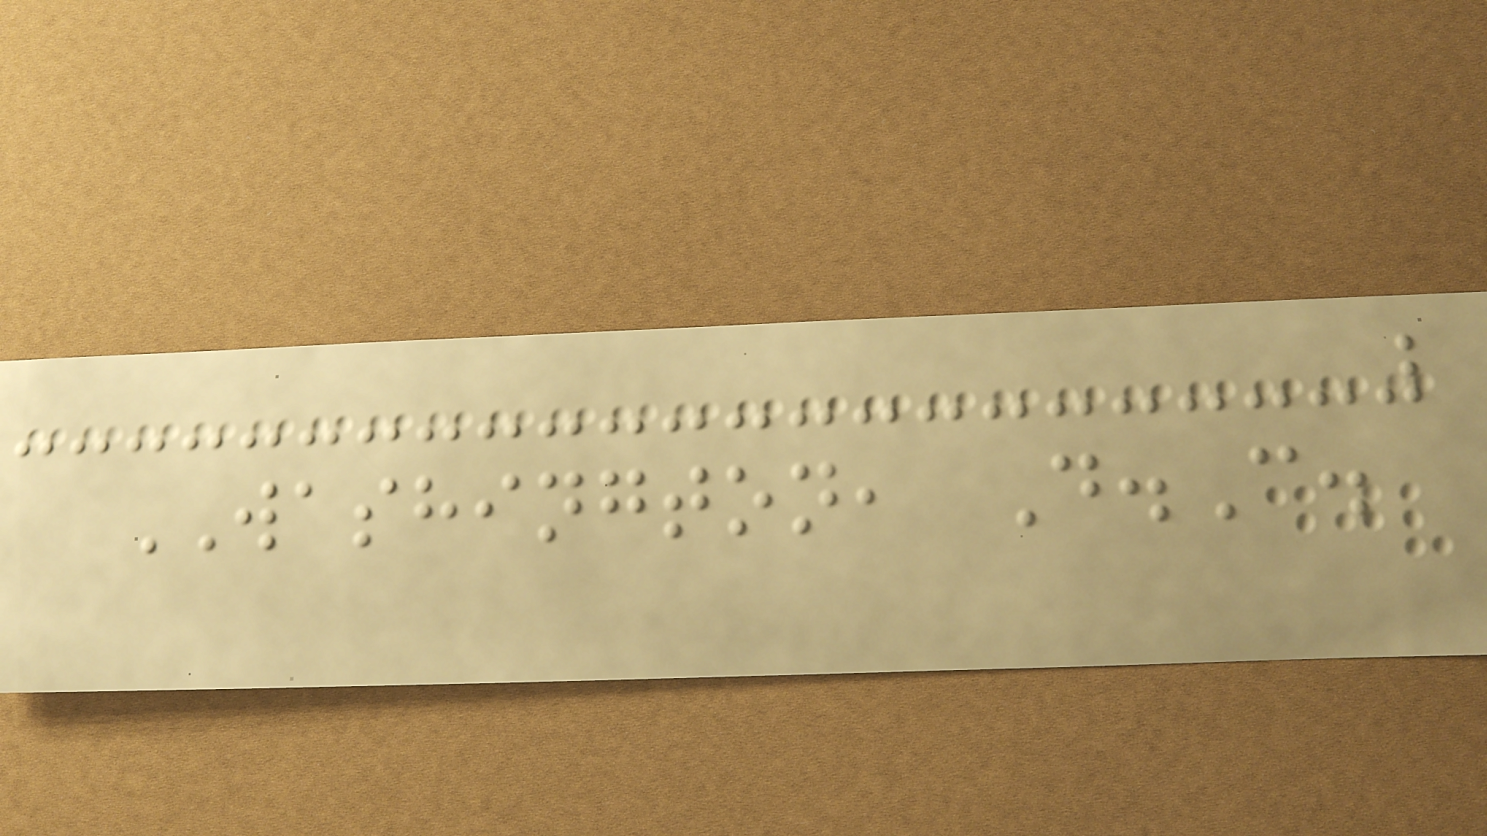WASHINGTON, D.C.
